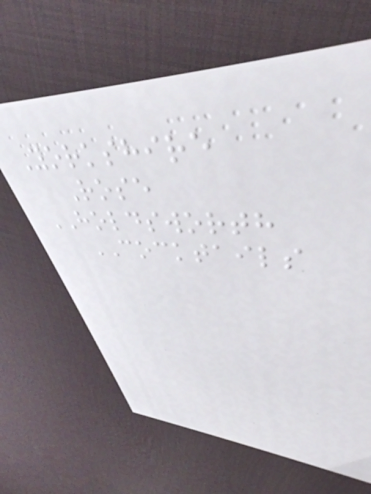Yorkshire
Rose
HOLDSWORTH
COCKTAILS
